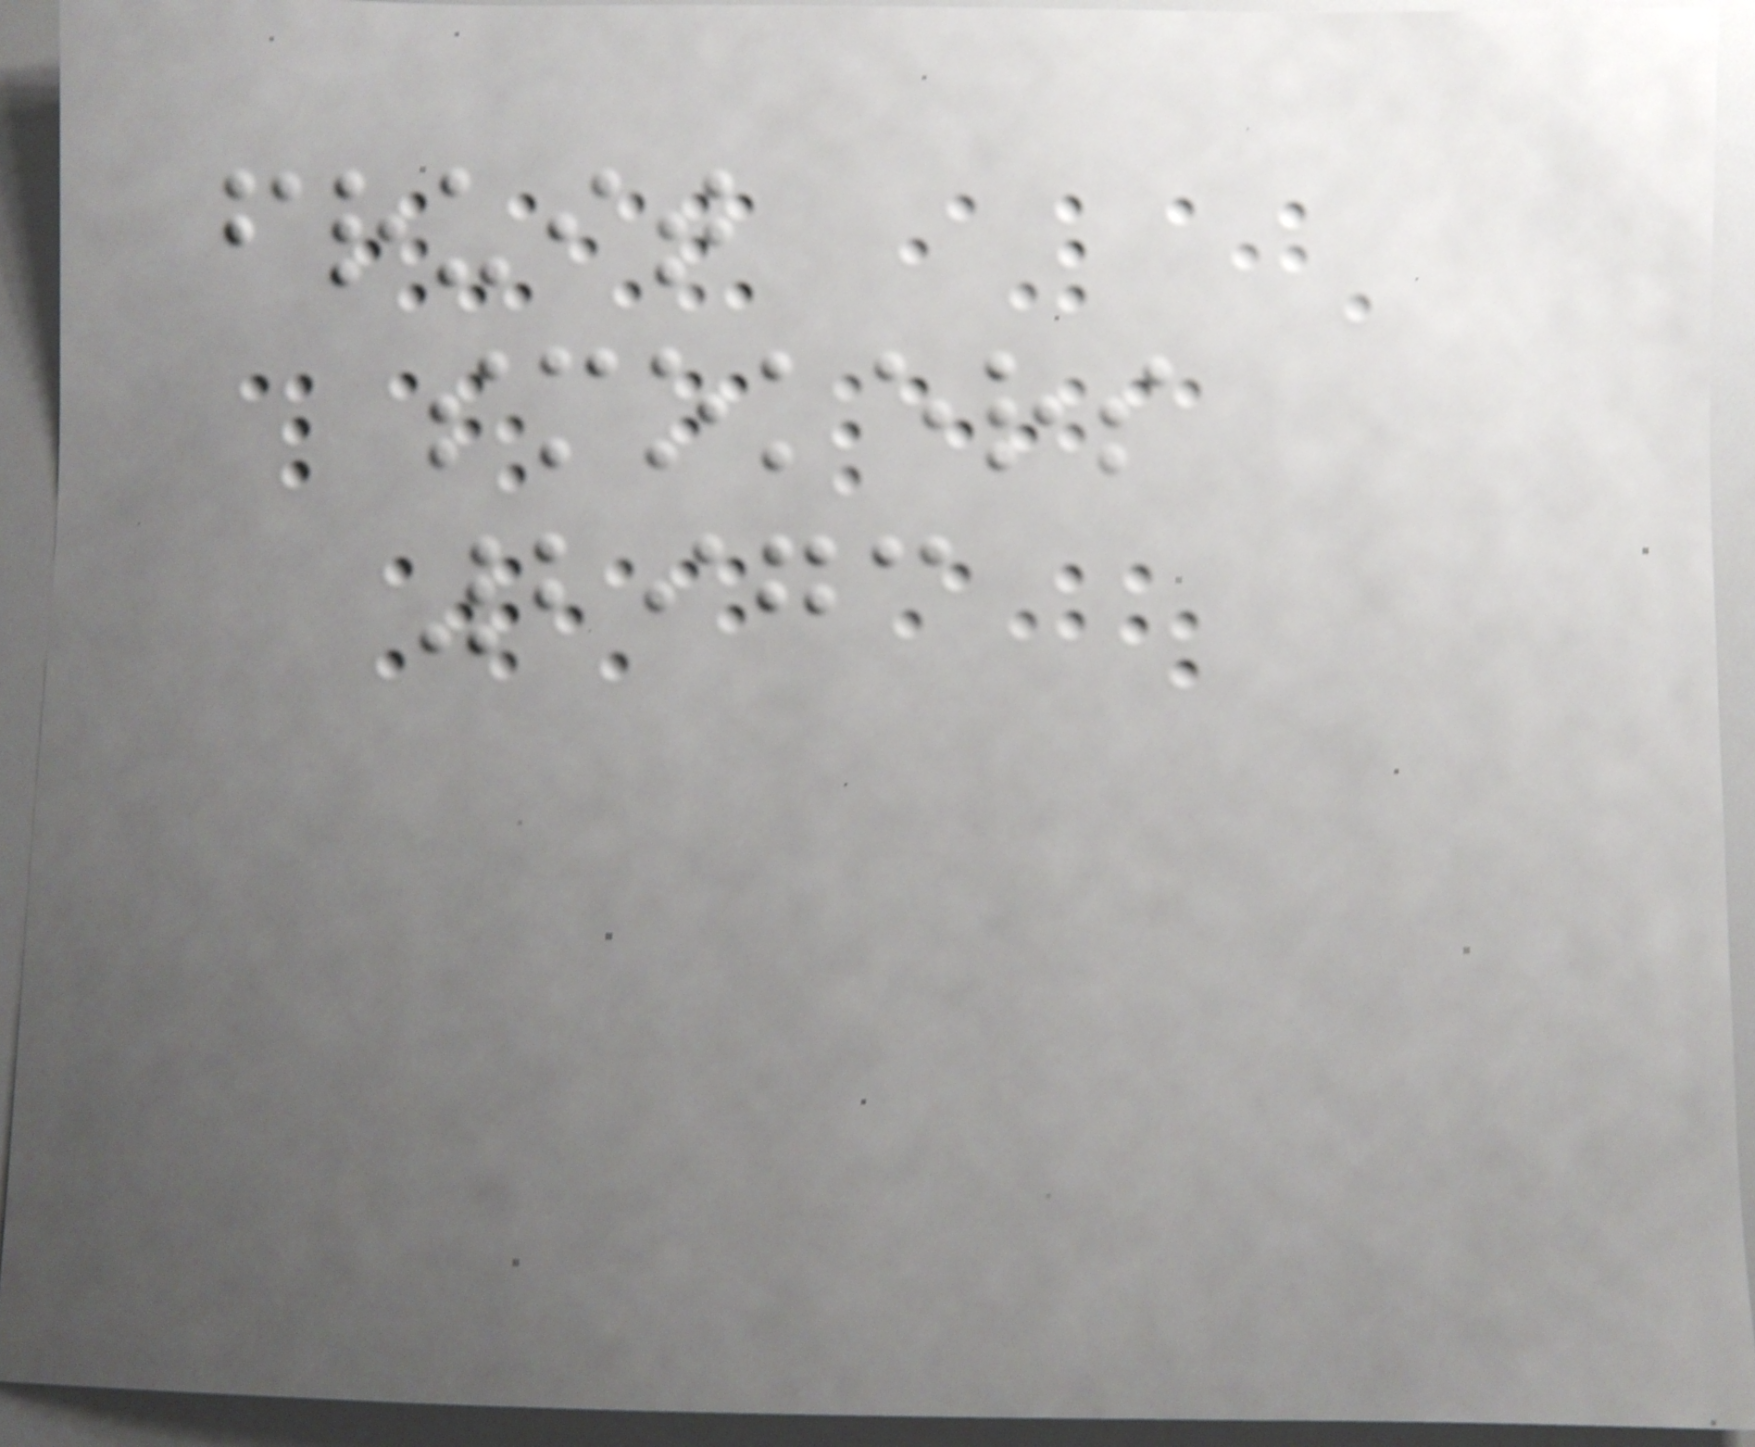fruit
smokers
2973
